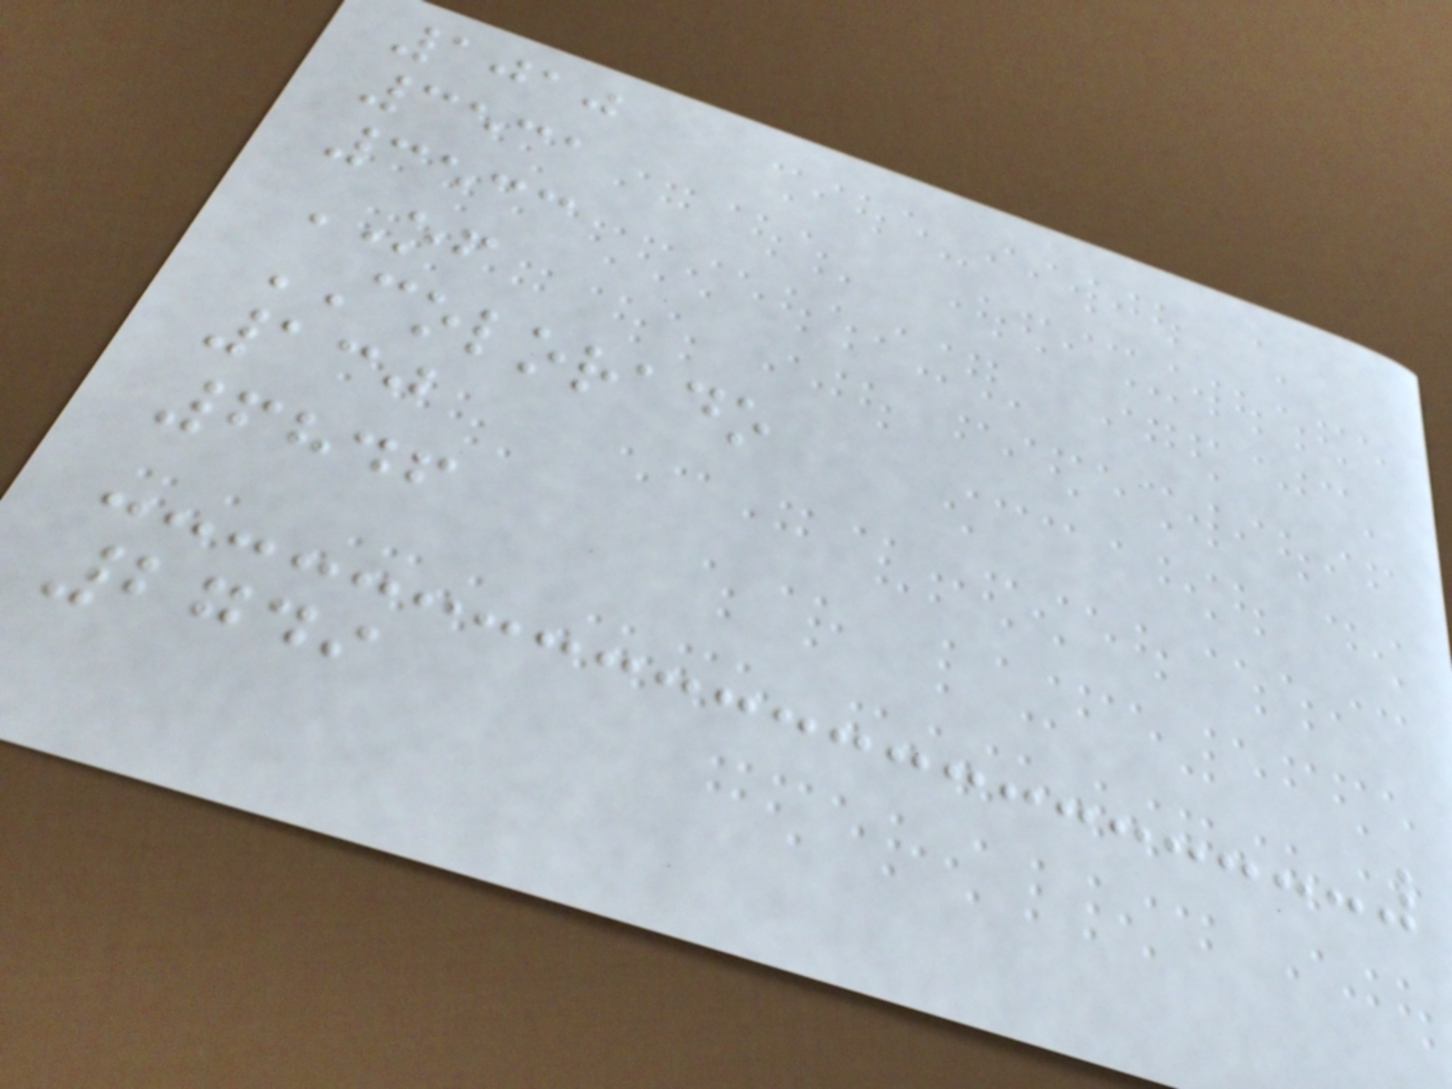1010
3531
3533
OF
COLORADO
130
6846
2749
